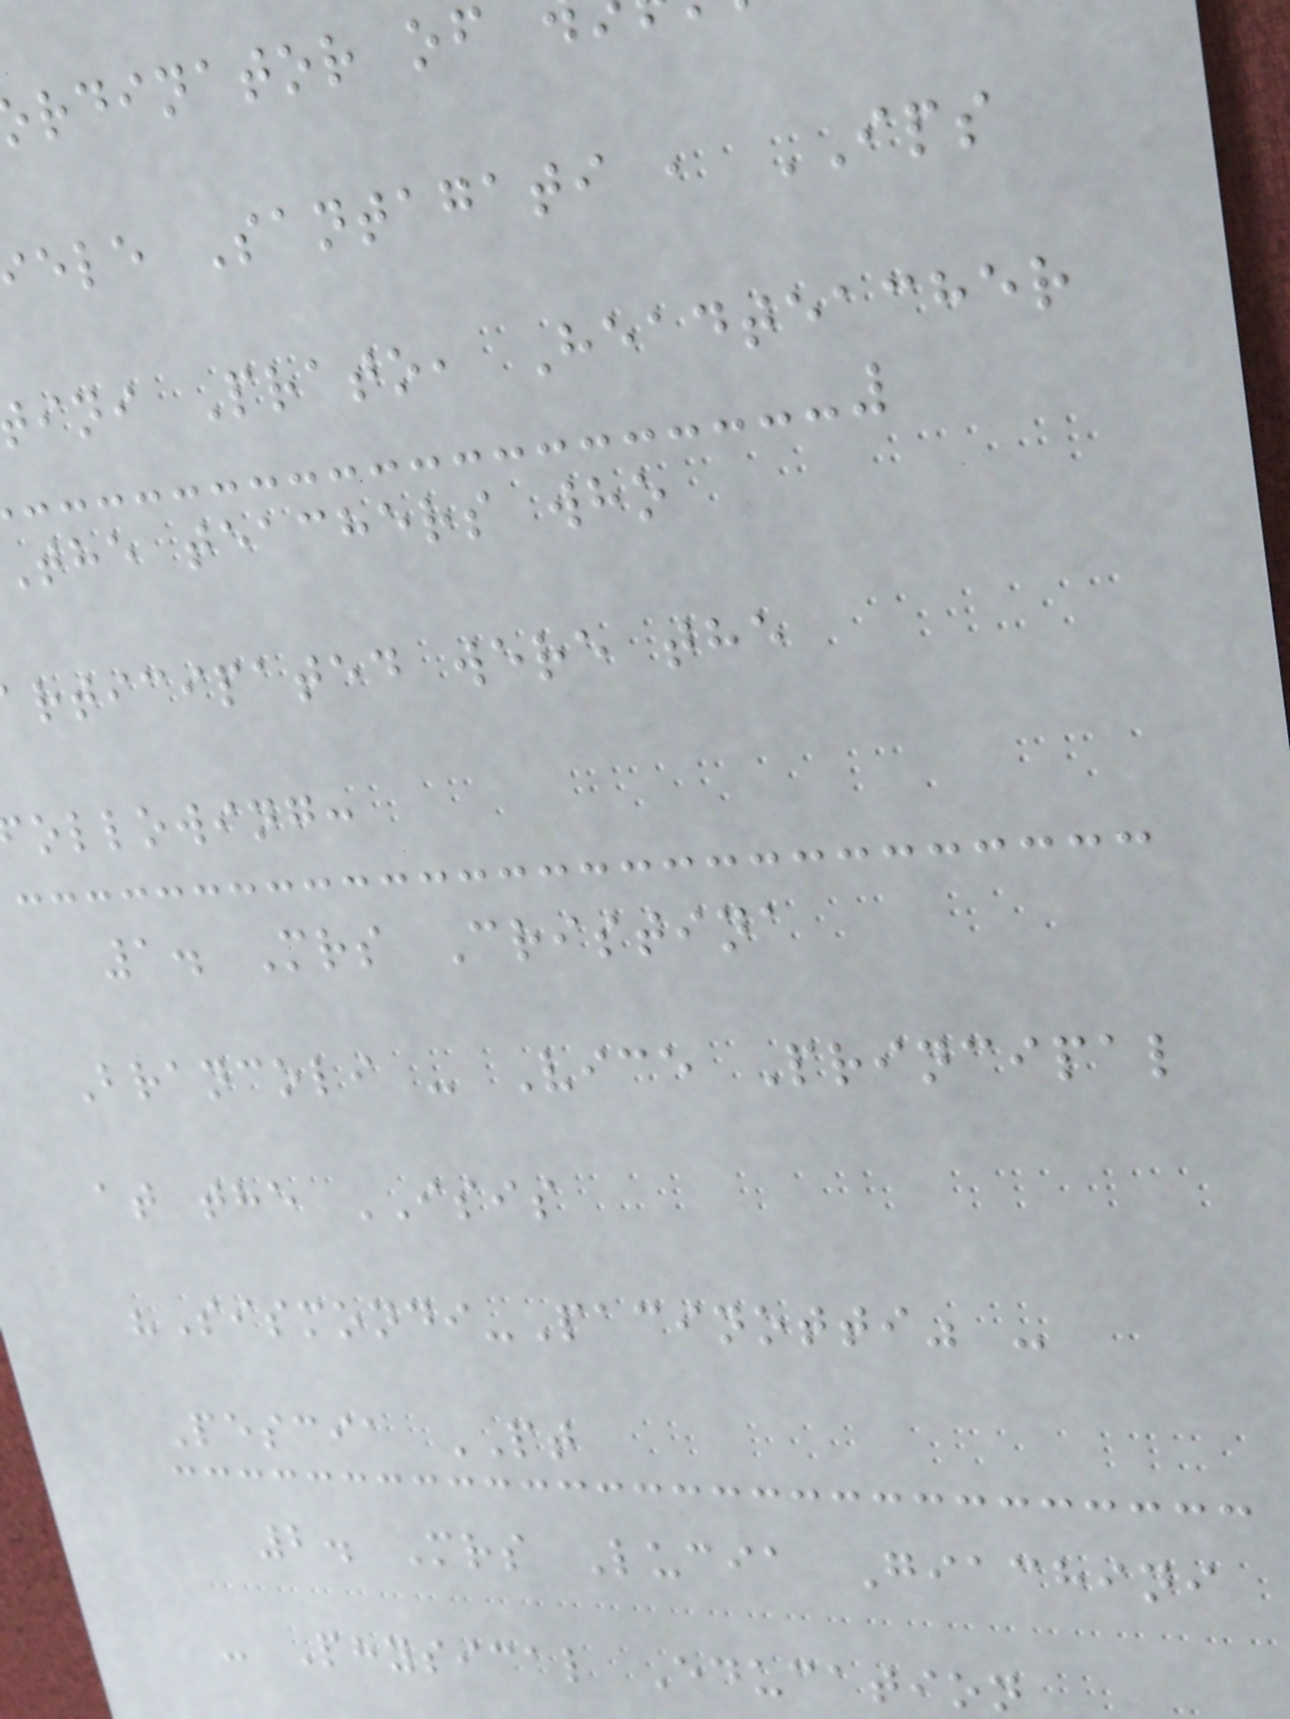rdinator of
ele Santagati , IPS
ini Prato, Headteacher
the teachers who
rticipated were the
ollowing:
1. Mrs Cristina
Brancoli - Vice Principal
at the ISIS
"Sismondi-Pacinotti" -
Pescia PT
2. Mrs Lucia Giachini
- Physical Education
